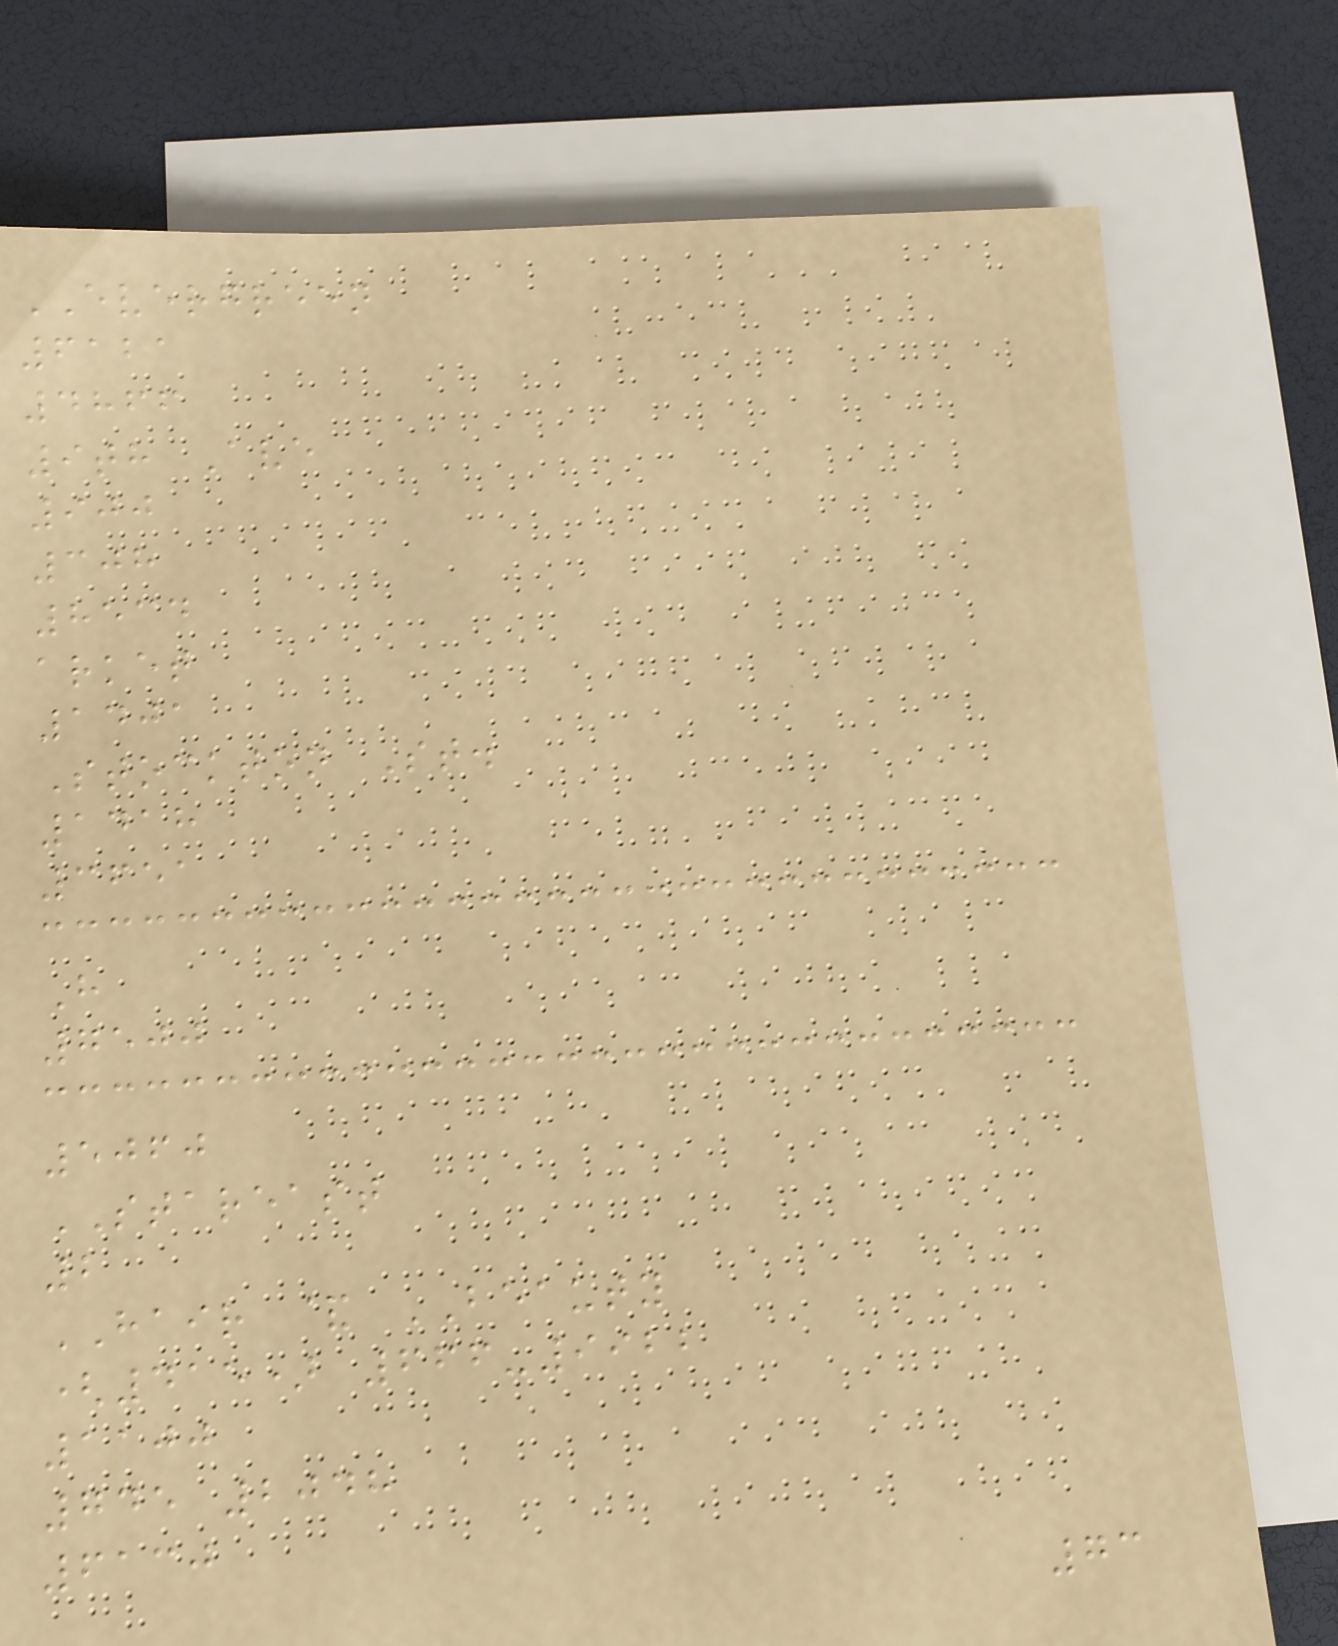EVERGREEN
6121
4866
9th Ave
900
308
8534
arket
1401
Stockton St.
1418
3651
H
7500
5060
STAREAST
2
HAIR & BEAUTY
(415) 666-9922
1100
745 2048
6130
73
